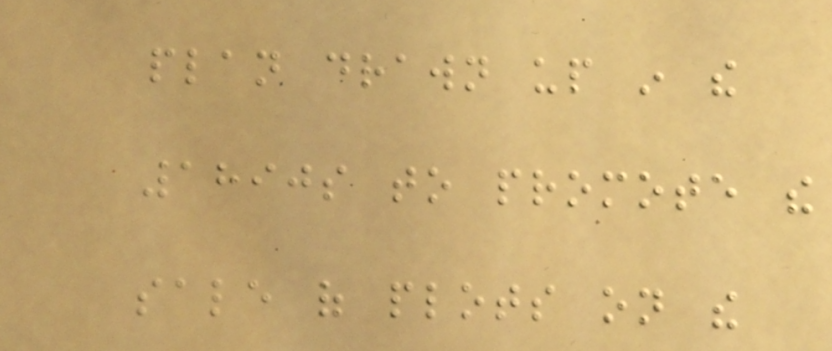plan drawn up in the
1890s to promote the
sale of plots on the
